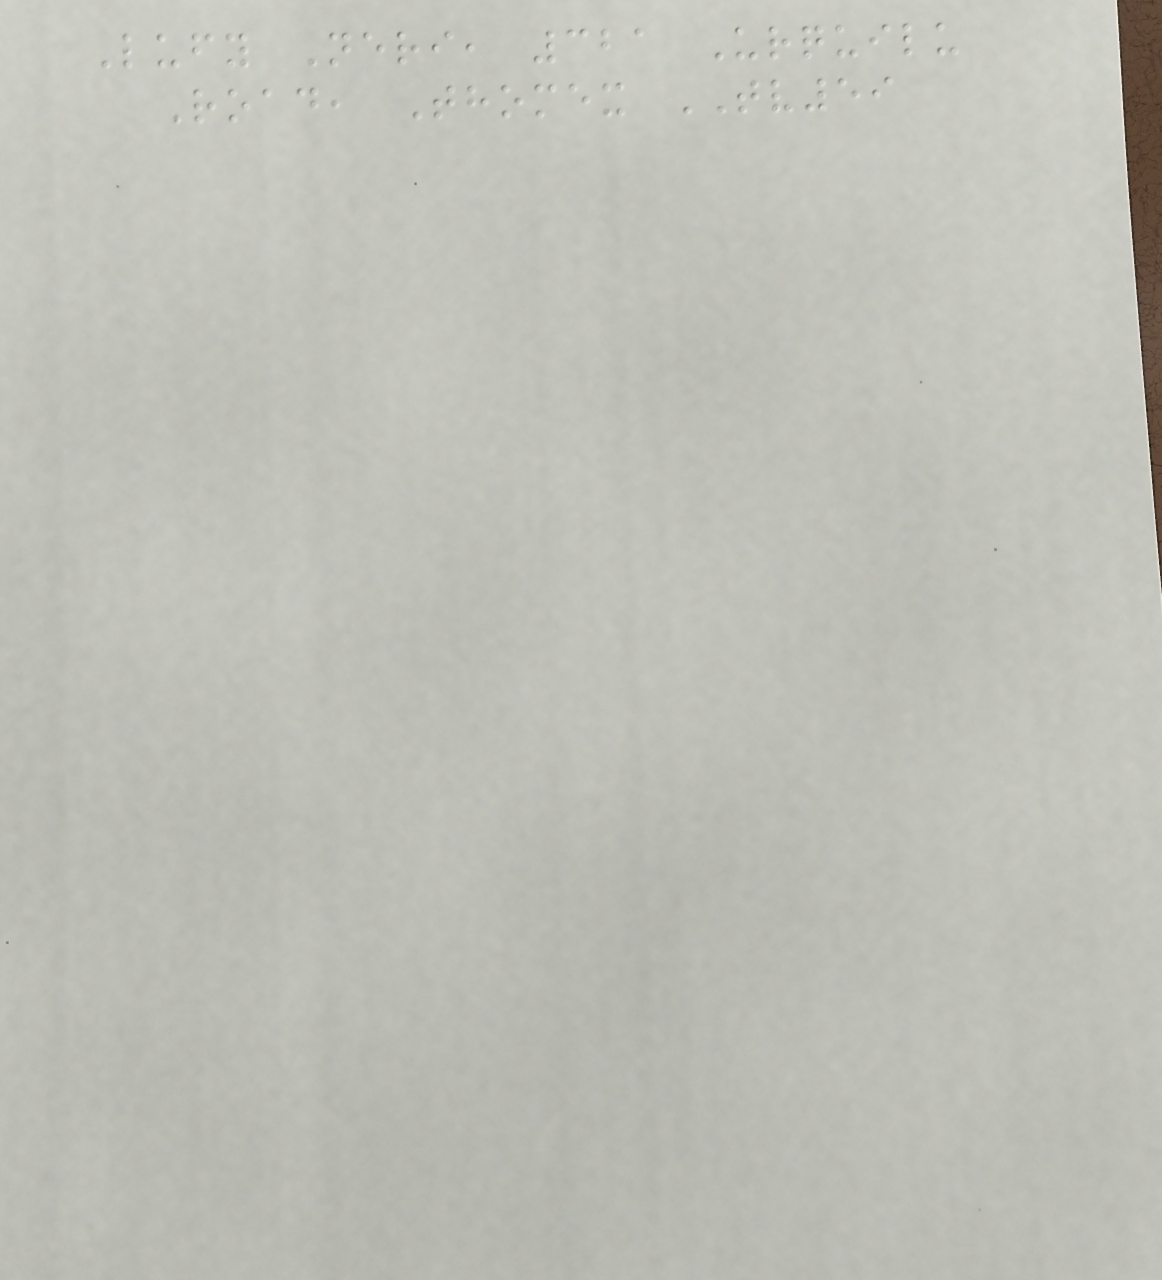Lufy Neri, 321 Urquilu
Road, Thomex TV59
